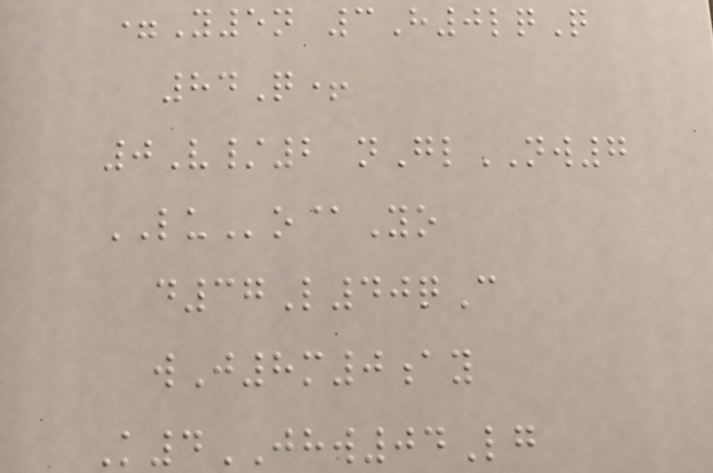=Y5n 3H0lqQ
84Q+
0V/2 nGlNW7
LUo@Yo
d37L40qC
wJ8m0ay
K4JHW04Lg
